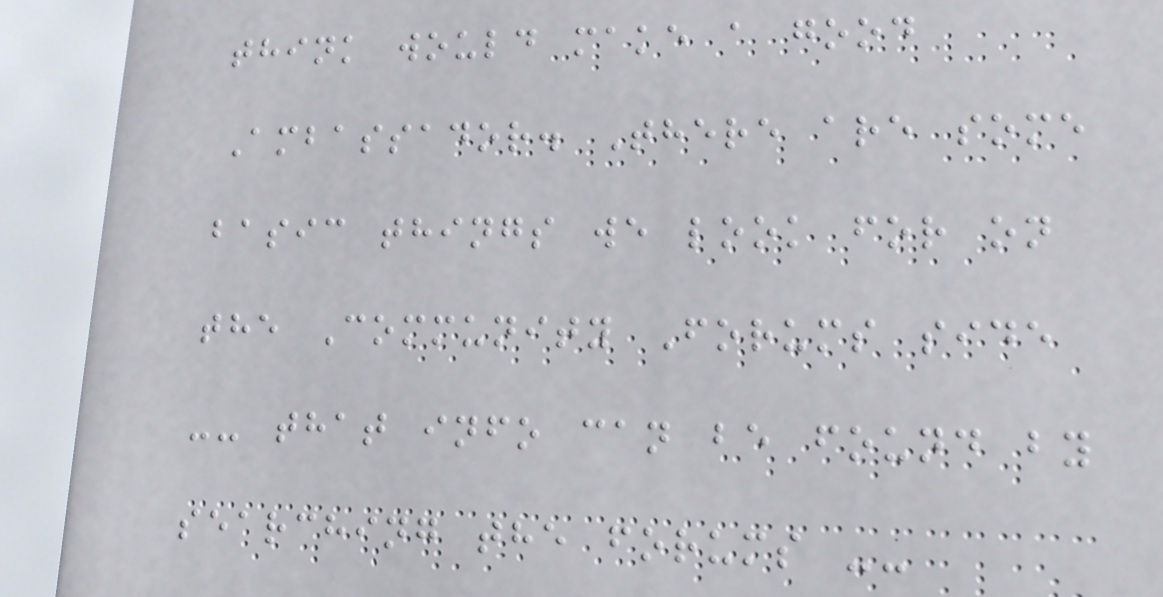think would make a good
Ambassador. There are some
basic things we look for on
the Community Forums side
-- that info can be found by
searching the forums --
